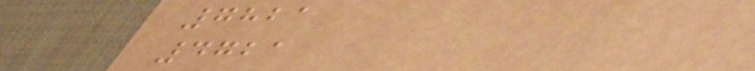7821
4721
